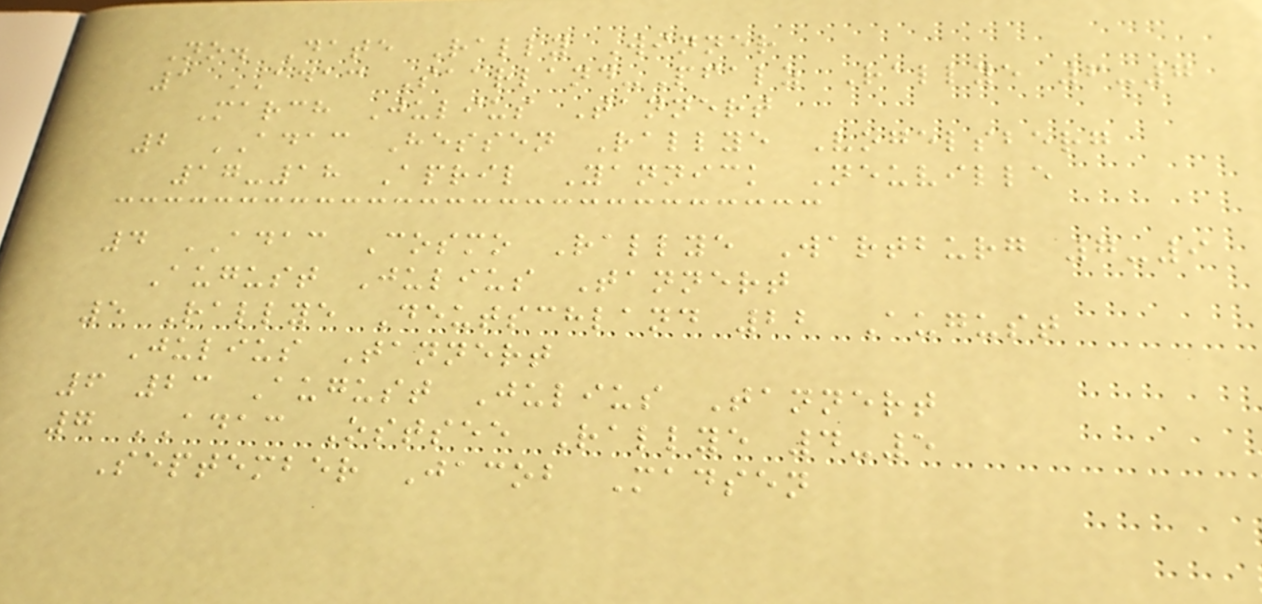No. Date Rally Winner
1 ADAC Saarland-Pfalz Rallye 6-7
March Julius Tannert
2 ADAC Hessen Rallye Vogelsberg
17-18 April Yannick Neuville
4 ADAC Cosmo Rallye Wartburg 7-9
August Julius Tannert
5 Rallye Deutschland 22 August
Julius Tannert
6 23 August Julius Tannert
7 ADAC Ostsee Rallye 4-5
September Jacob Madsen
